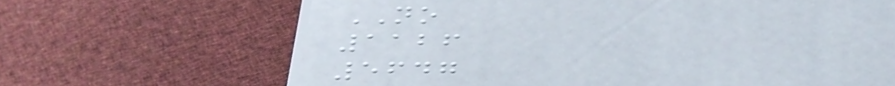NO
1126
5647
